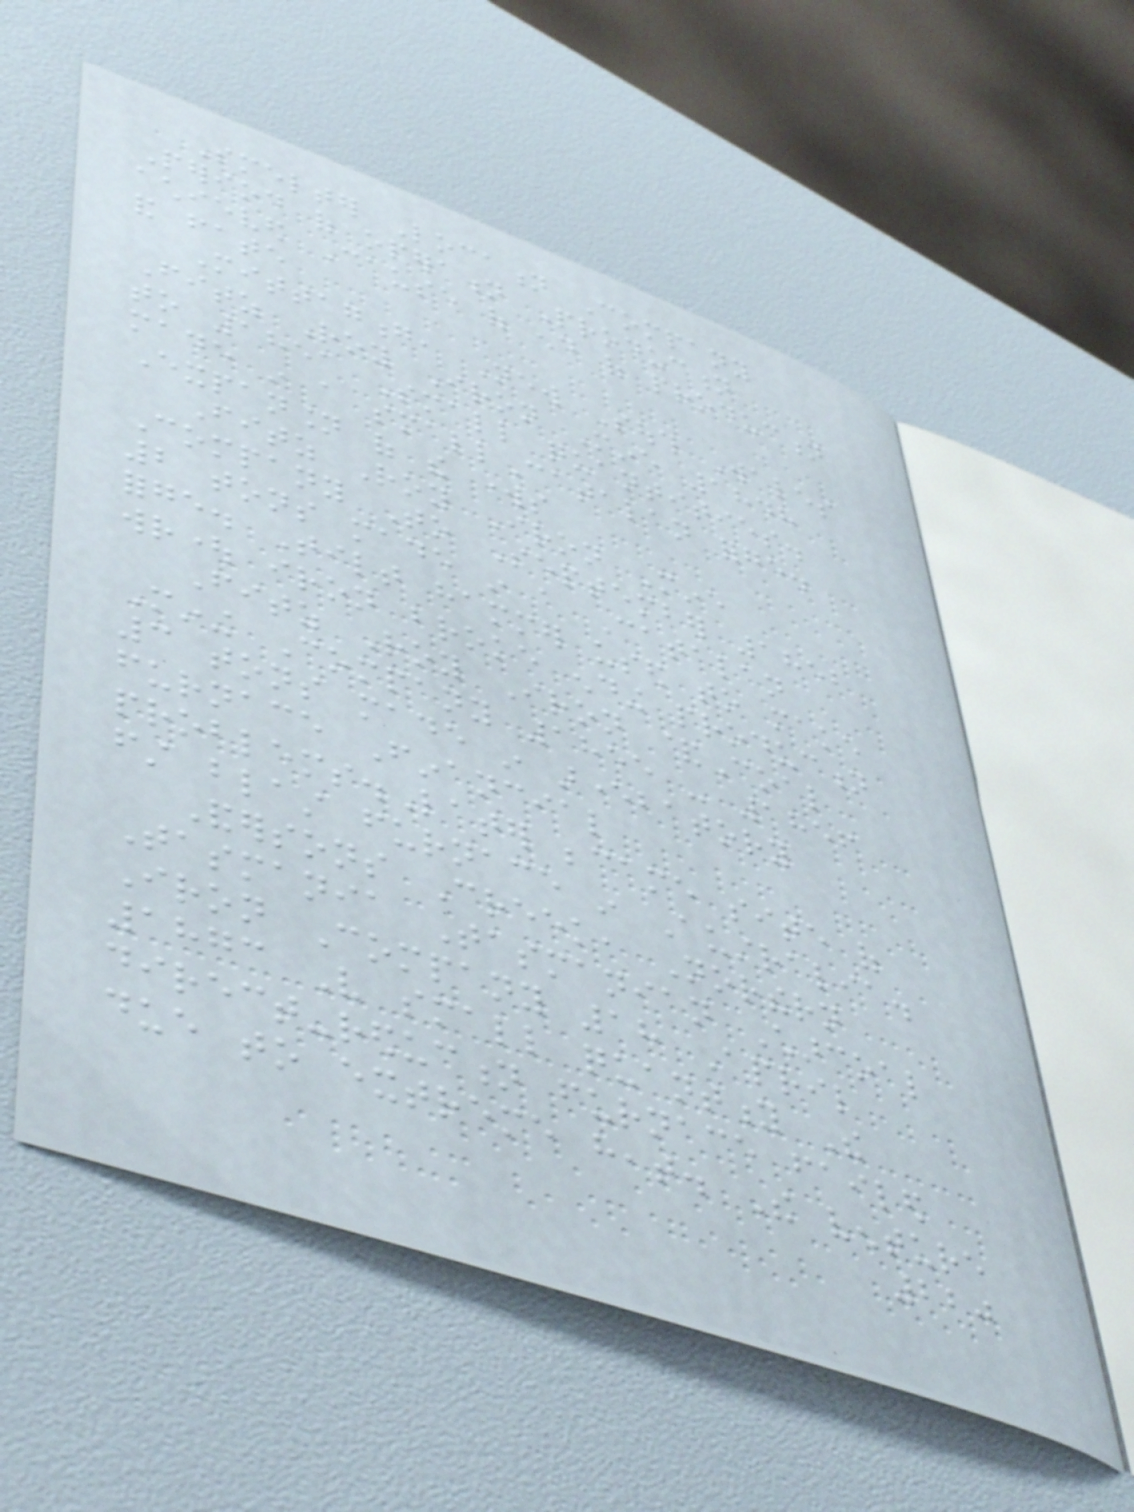Smelter Location Company
Period of operation Production
achieved Cause of end of production
and fate
Mittagong, New South Wales
Fitz Roy Iron Mine 1848
to 1851 Small quantities.
made in a smallCatalan forge.
Expansion of the works
Fitz Roy Iron Mine
Company To September 1852
2 tons made in a Catalan
forge. Tilt hammer used to make
wrought iron broke ending production
Fitz Roy Iron &Coal
Mining Company 1855 - 1856
3 tons made in areverbatory
furnace Financial
problems.Later became site of
first blast furnace in Australia.
Andersons Creek, Northern
Tasmania Tasmanian Charcoal
Iron Company 18 April
1873 Very small quantity The
direct-reduction furnace failed
due to extreme heat. The venture
220
